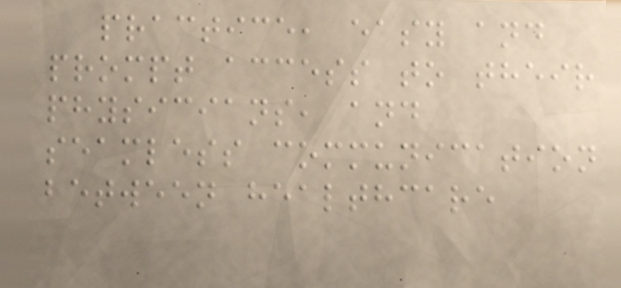practice, easy and
prompt access to their
physicians, and
seamless communication
between healthcare
